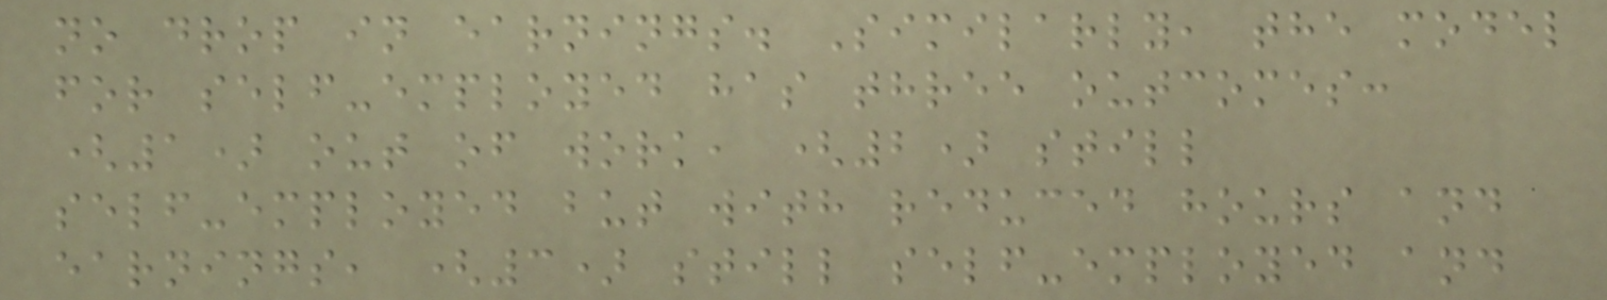no drop in earnings. Similarly, the model
for self-employed has three outcomes:
(1) out of work, (2) still
self-employed but with reduced hours and
earnings, (3) still self-employed and
